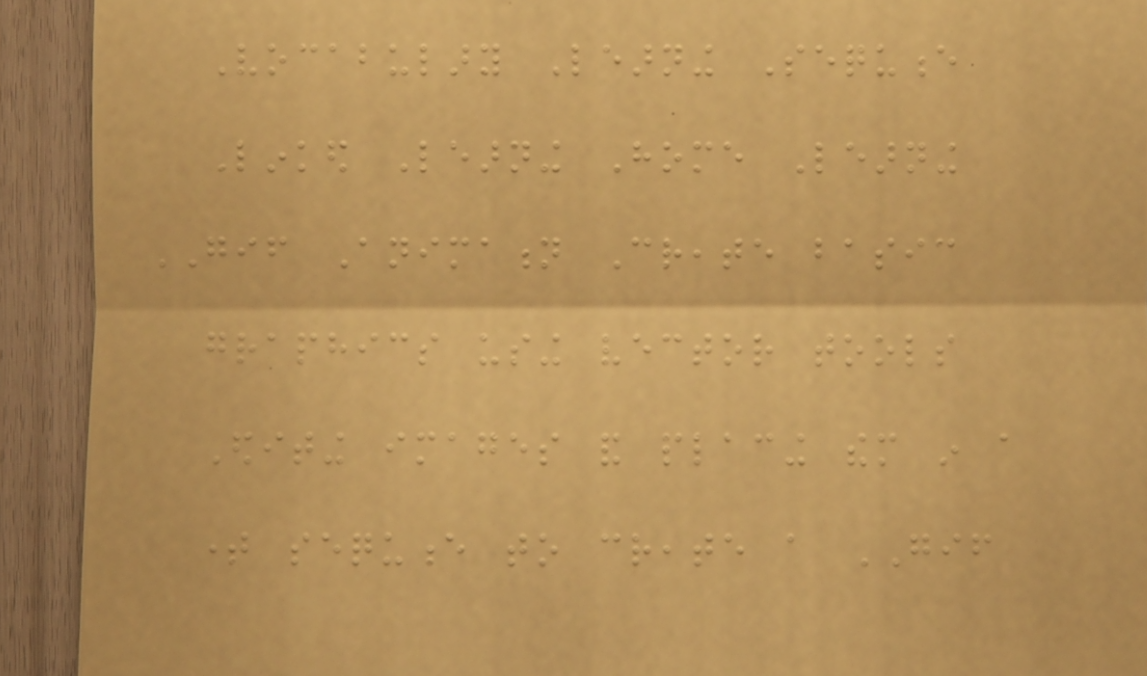Vocabulary Learning Sequence
Linked Learning Home Learning
GIF Animation Create basic
graphics using vector tools
Editing images and placing them in a
time sequence to create a GIF
